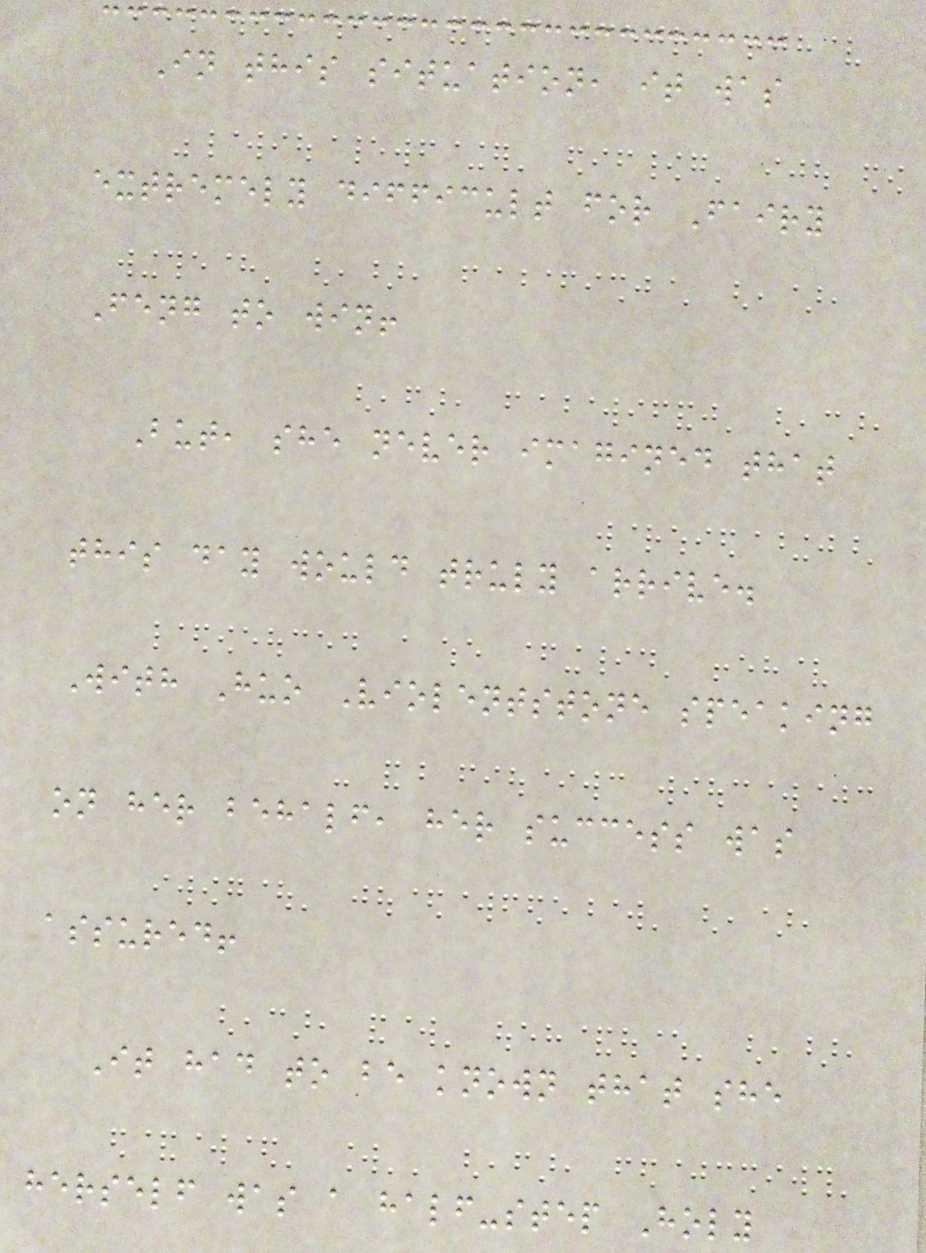In this situation, it was
extremely difficult for Fairy
Feng to win!
But, she never imagined that
this day would truly arrive.
With Huo Violentstone speaking
on her behalf, her success was
assured!
It had to be known that she
herself was a half-step Holy
